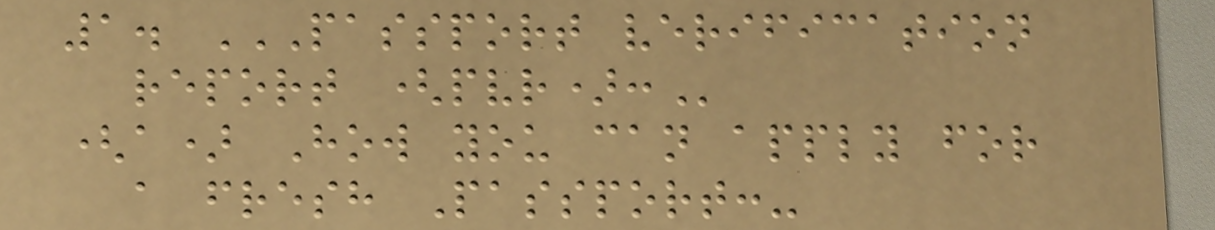1. PASSPORT VERIFICATION
REPORT (PVR):
(a) How you can apply for
a fresh Passport:-
